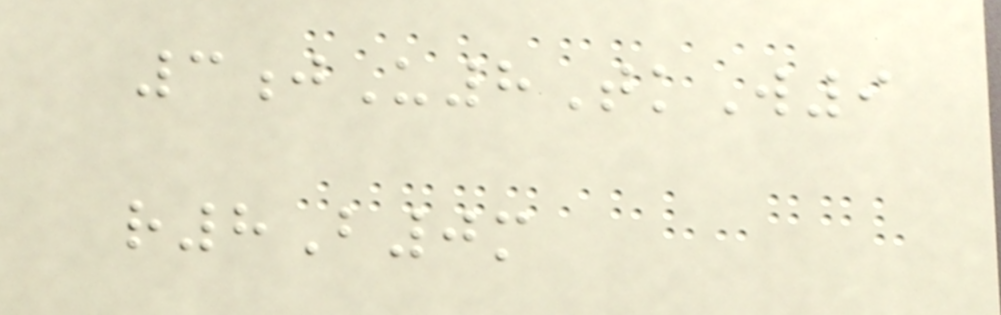3jU8TkW9
r8B0m
